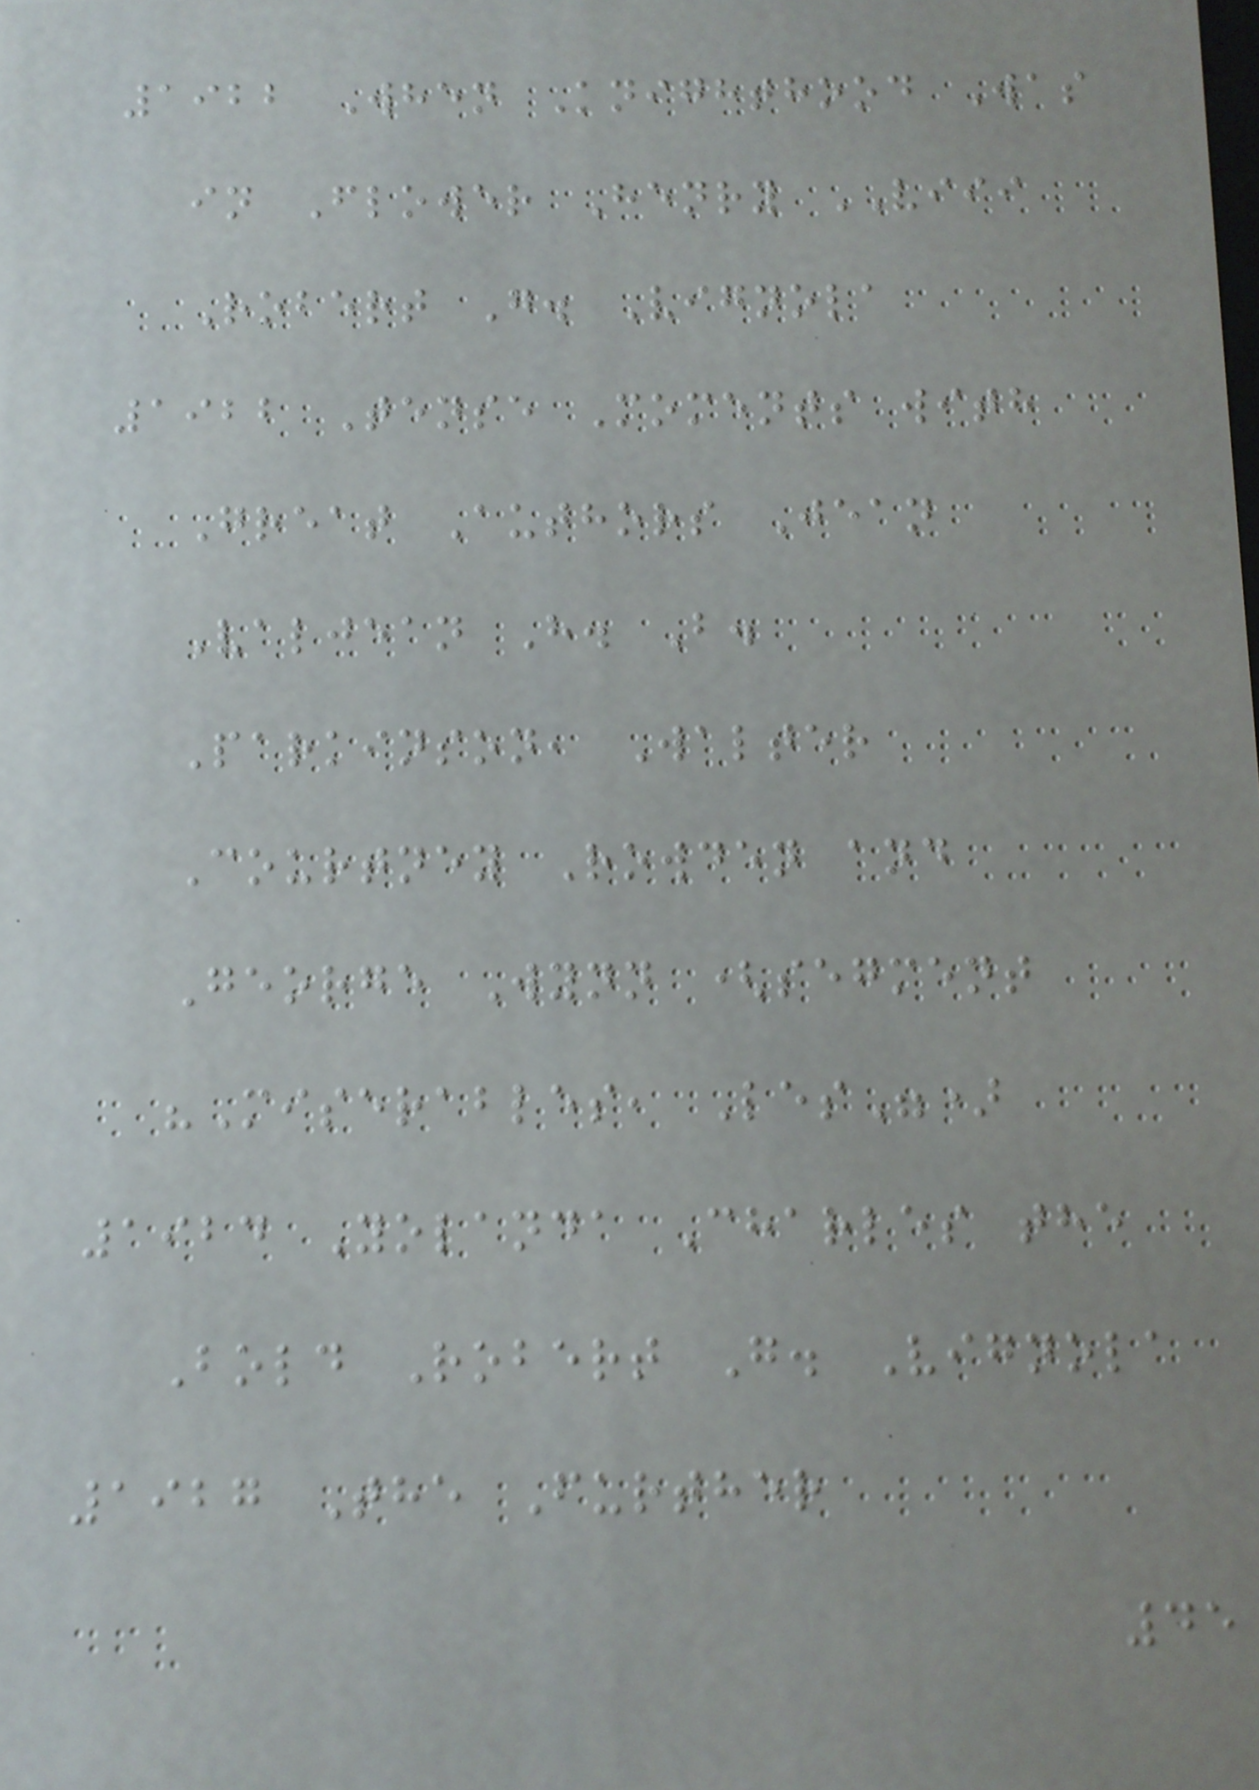1922 When Knighthood Was
in Flower Henry VIII
Robert G. Vignola
1922 Tense Moments with
Great Authors Jean
Valjean H. B.
Parkinson, Walter
Courtney Rowden and
George Wynn (segment
"Miserables, Les")
1924 Yolanda Charles the
Bold Robert G. Vignola
1927 The Further
45
